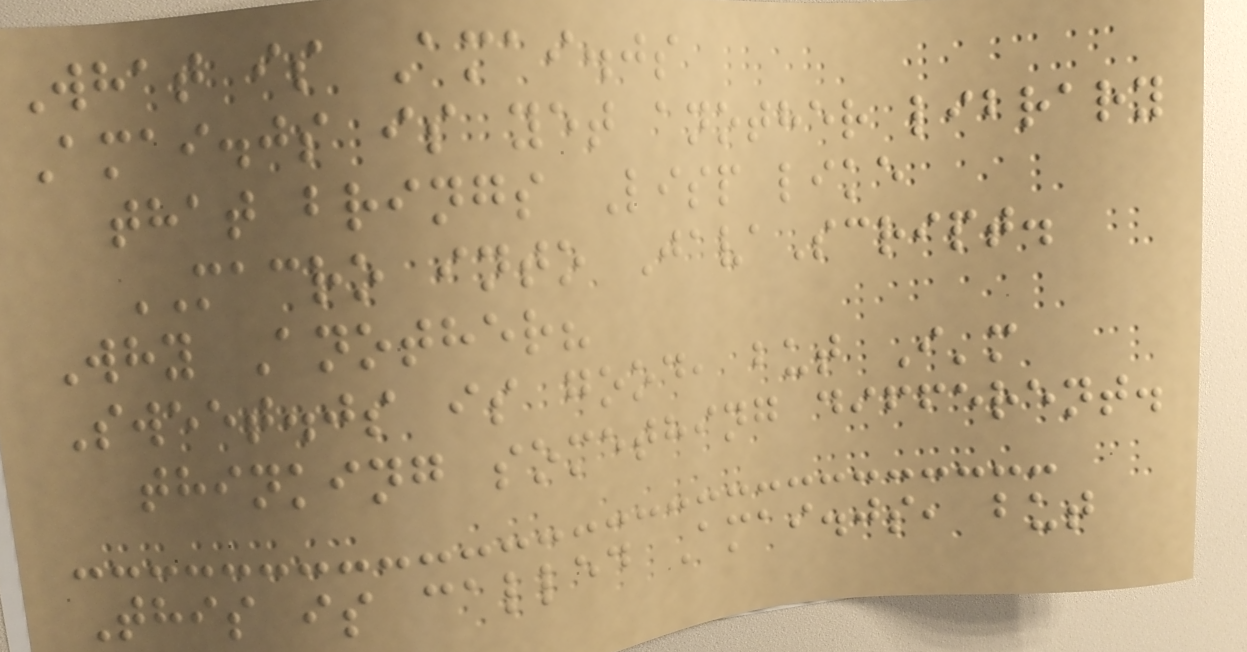What is Amai.js
Amai.js is yet another library
that brings Lisp like
MACRO into JavaScript.
Why Another?
Sweet.js is good, but I'm
thinking something different.
This is called Amai.js, but
